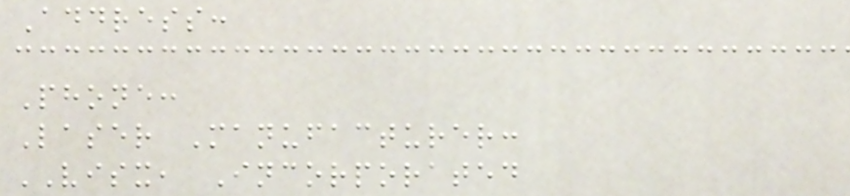Address:
Phone:
Laser Manufacturer:
VISX, Incorporated
